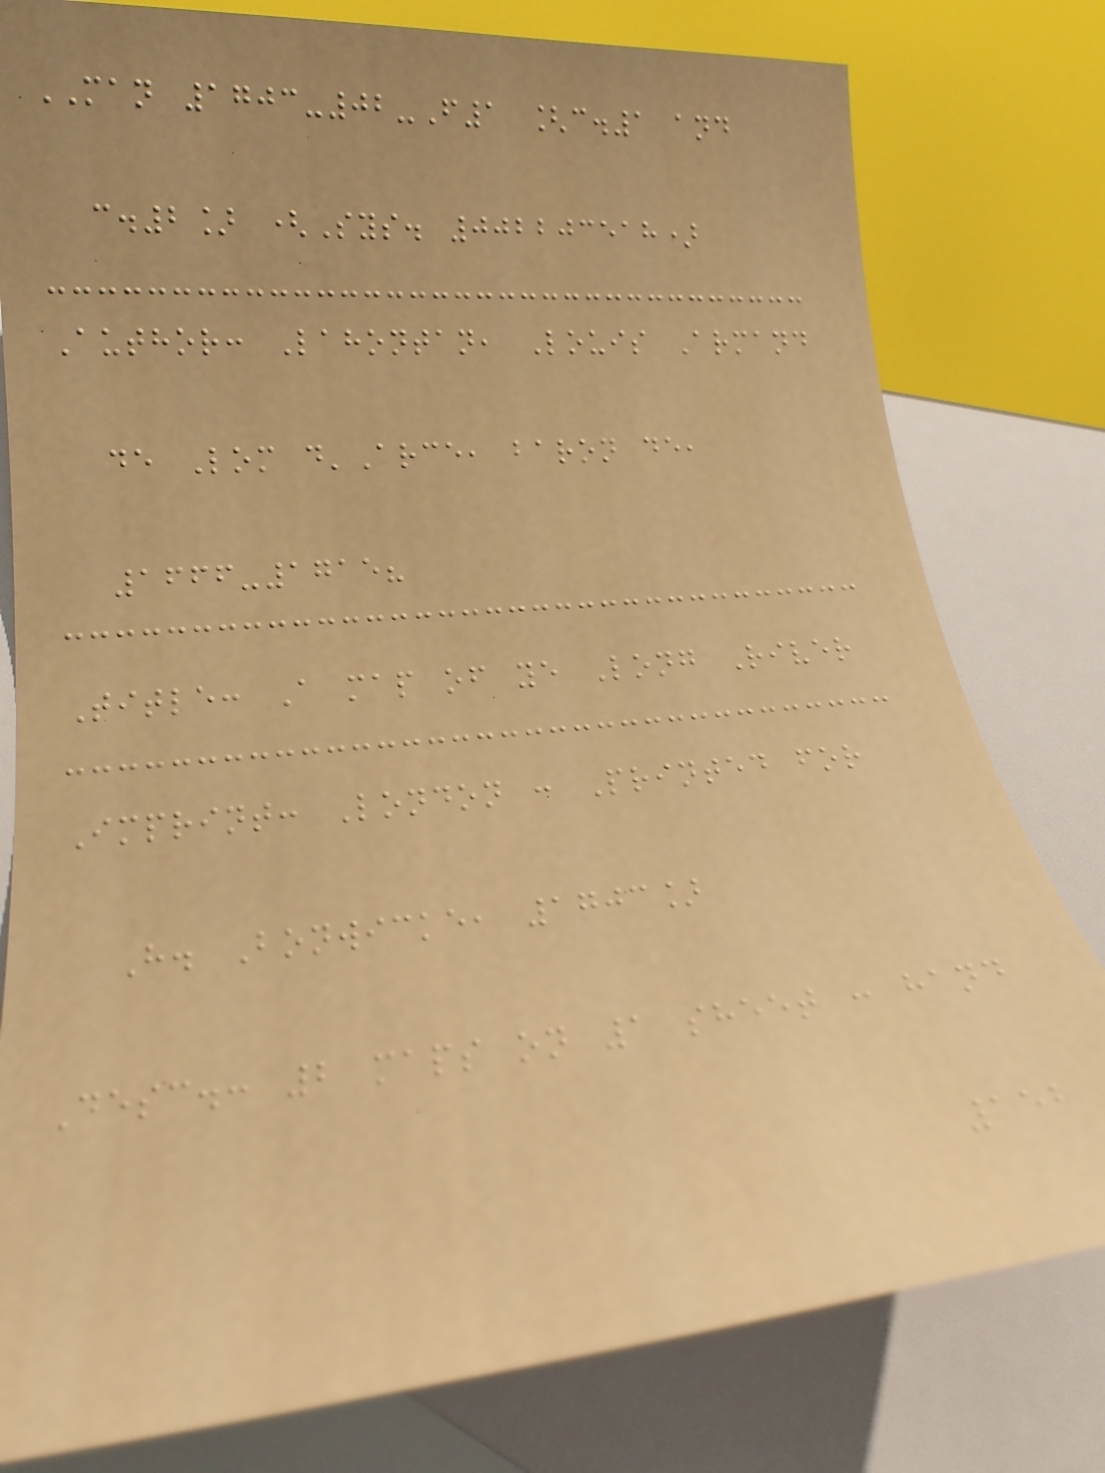MAN 1703-02-F1 [c.1 and
c.2] (Sys. 002203518)
Author: Lahontan, Louis Armand
de Lom d'Arce, baron de,
1666-1715?
Title: A map of ye Long River
Imprint: London : Printed for
H. Bonwicke, 1703]
Desc.: 2 maps on 1 sheet : hand
152
